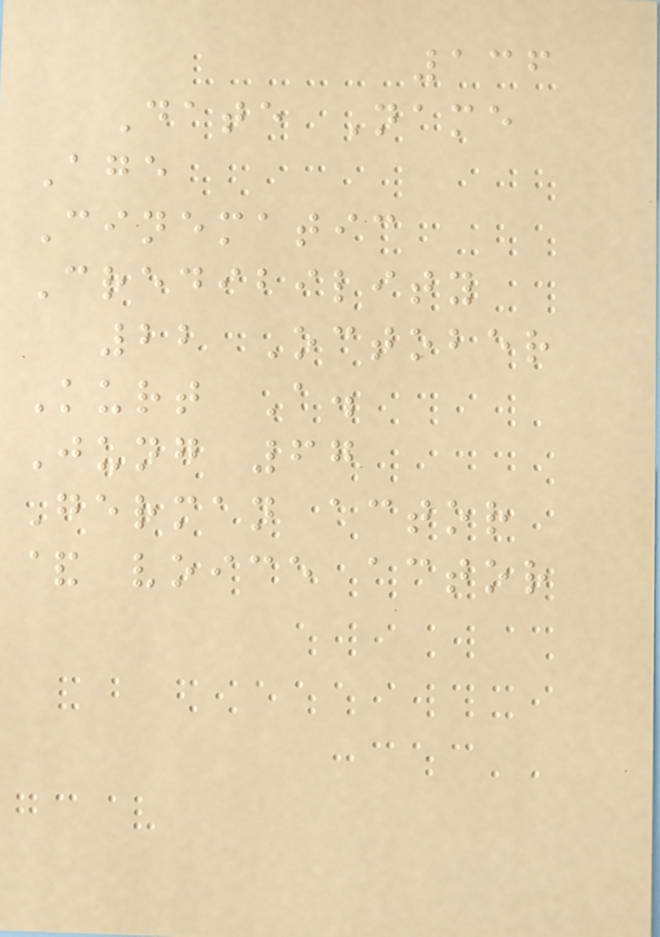136
Date Name
Age
Cinematic
Credibility
22 October
Kurt A.
Jung 67
German actor
& voice actor
